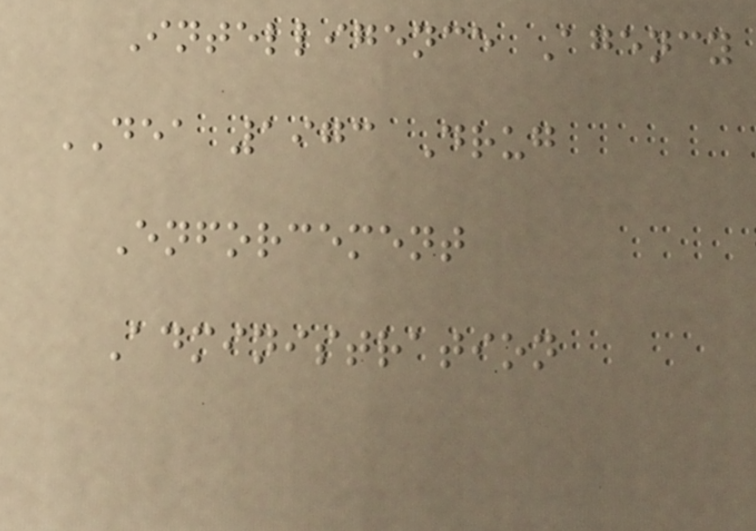Intelligence Agency
DEA 1973 Drug
Enforcement
Administration
